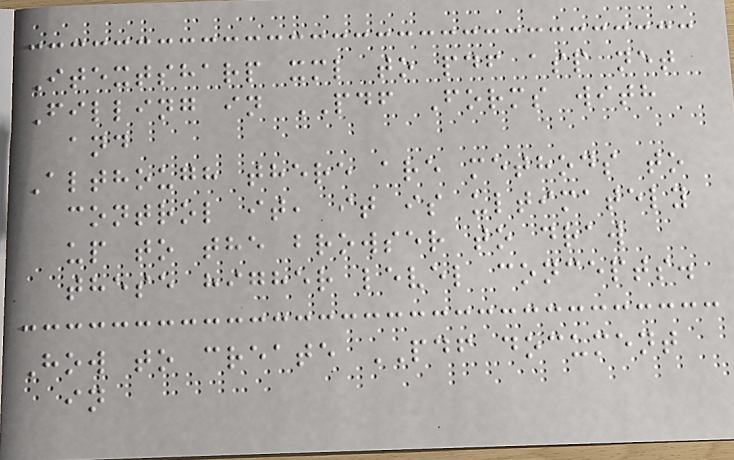Itextsharp xml to pdf asp net
Filling in PDF Forms with
and
Although there are methods to
control it, it is ultimately
up to the browser to draw
these higher level concepts.
How to create PDF document
in
